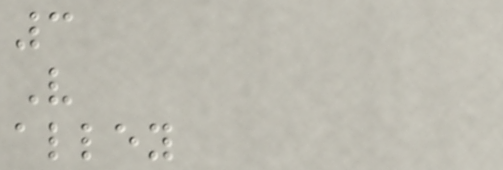3
V
alley
